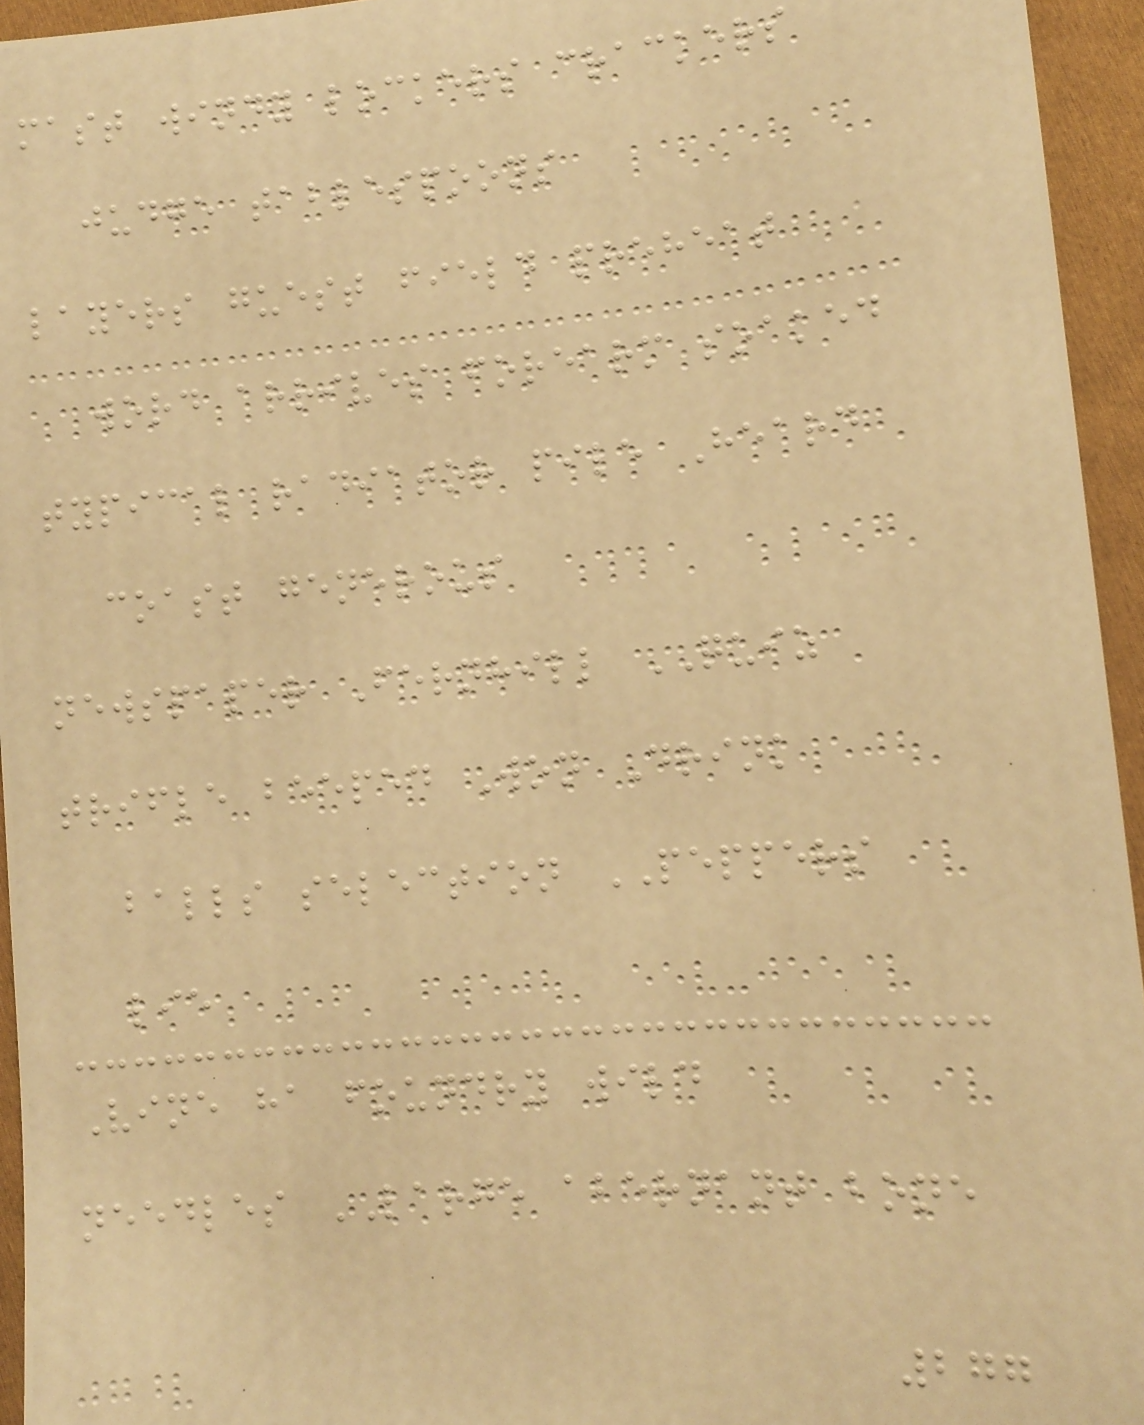mast windy lockers crackers
judge tablespoons
layers guest field preheat
word arrives forearm soaked
typical radiator pile Heard
coast generous
newspaper Fernhill QUIZ
trifle beeped Won Drink
balls selection PEPPERS
lie
Vine ha foundry wild
needles LARGE abernant bone
277
